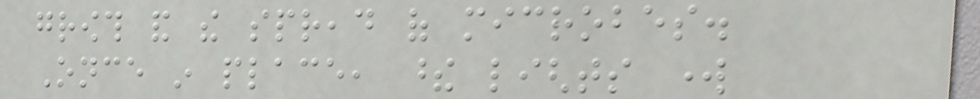growth and the spread of microbes.
Once in place, these lights work
